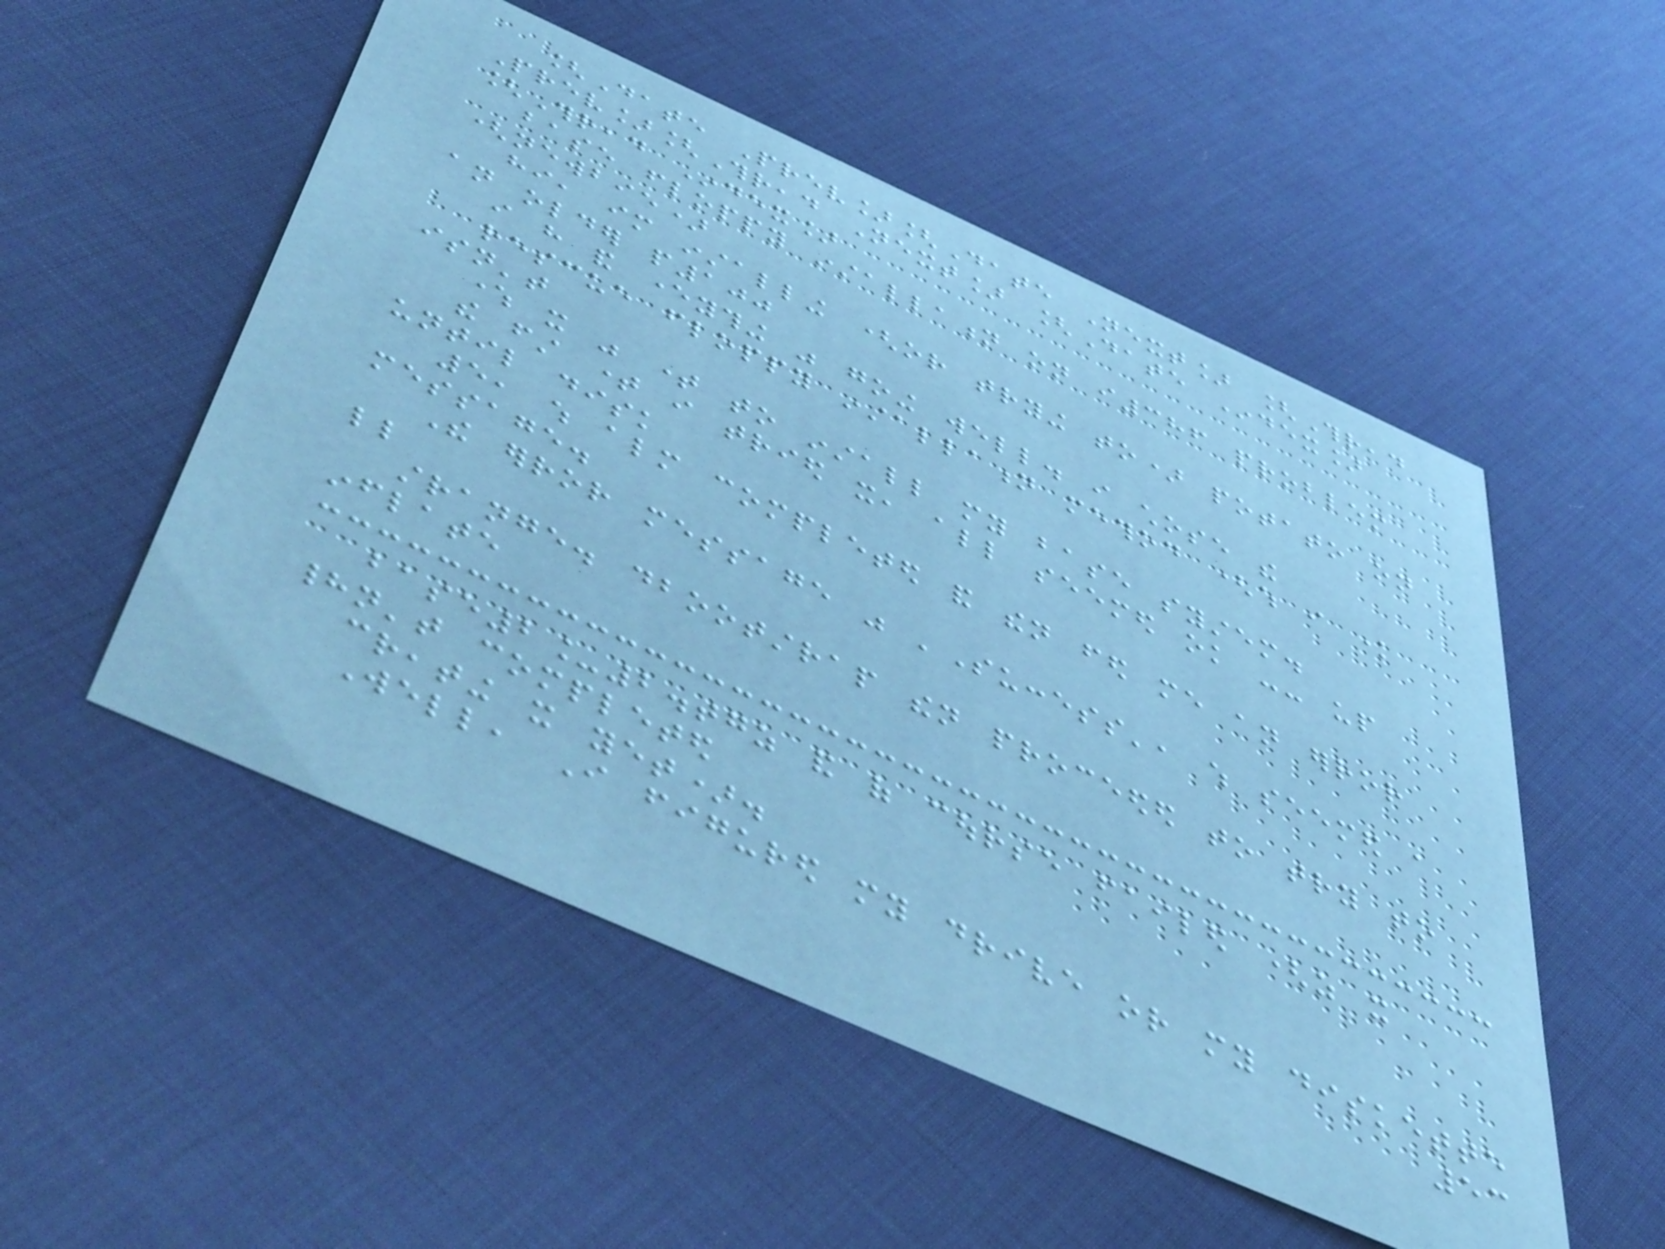[Date Prev][Date Next] [Thread
Prev][Thread Next] [Date Index]
[Thread Index]
base floppy installation on i386 problem
(newbie)
hi, im installing (or trying to) potato on
an older p100
i have and everything was going well. i chose the
rescue floppy installation method (which i know
isn't
where it was time to install my base system.
the first time i tried it, all seemed ok -- up
until disk
5, which almost completed and then fed me an error
message.
The error message was 'Success', which seemed a
little
strange. dbootstrap then proceeded to try to
inflate
base2_2.tgz and of course failed (as it
hadn't completed
creating it yet).
Well, I figured my drive or my diskette
53
